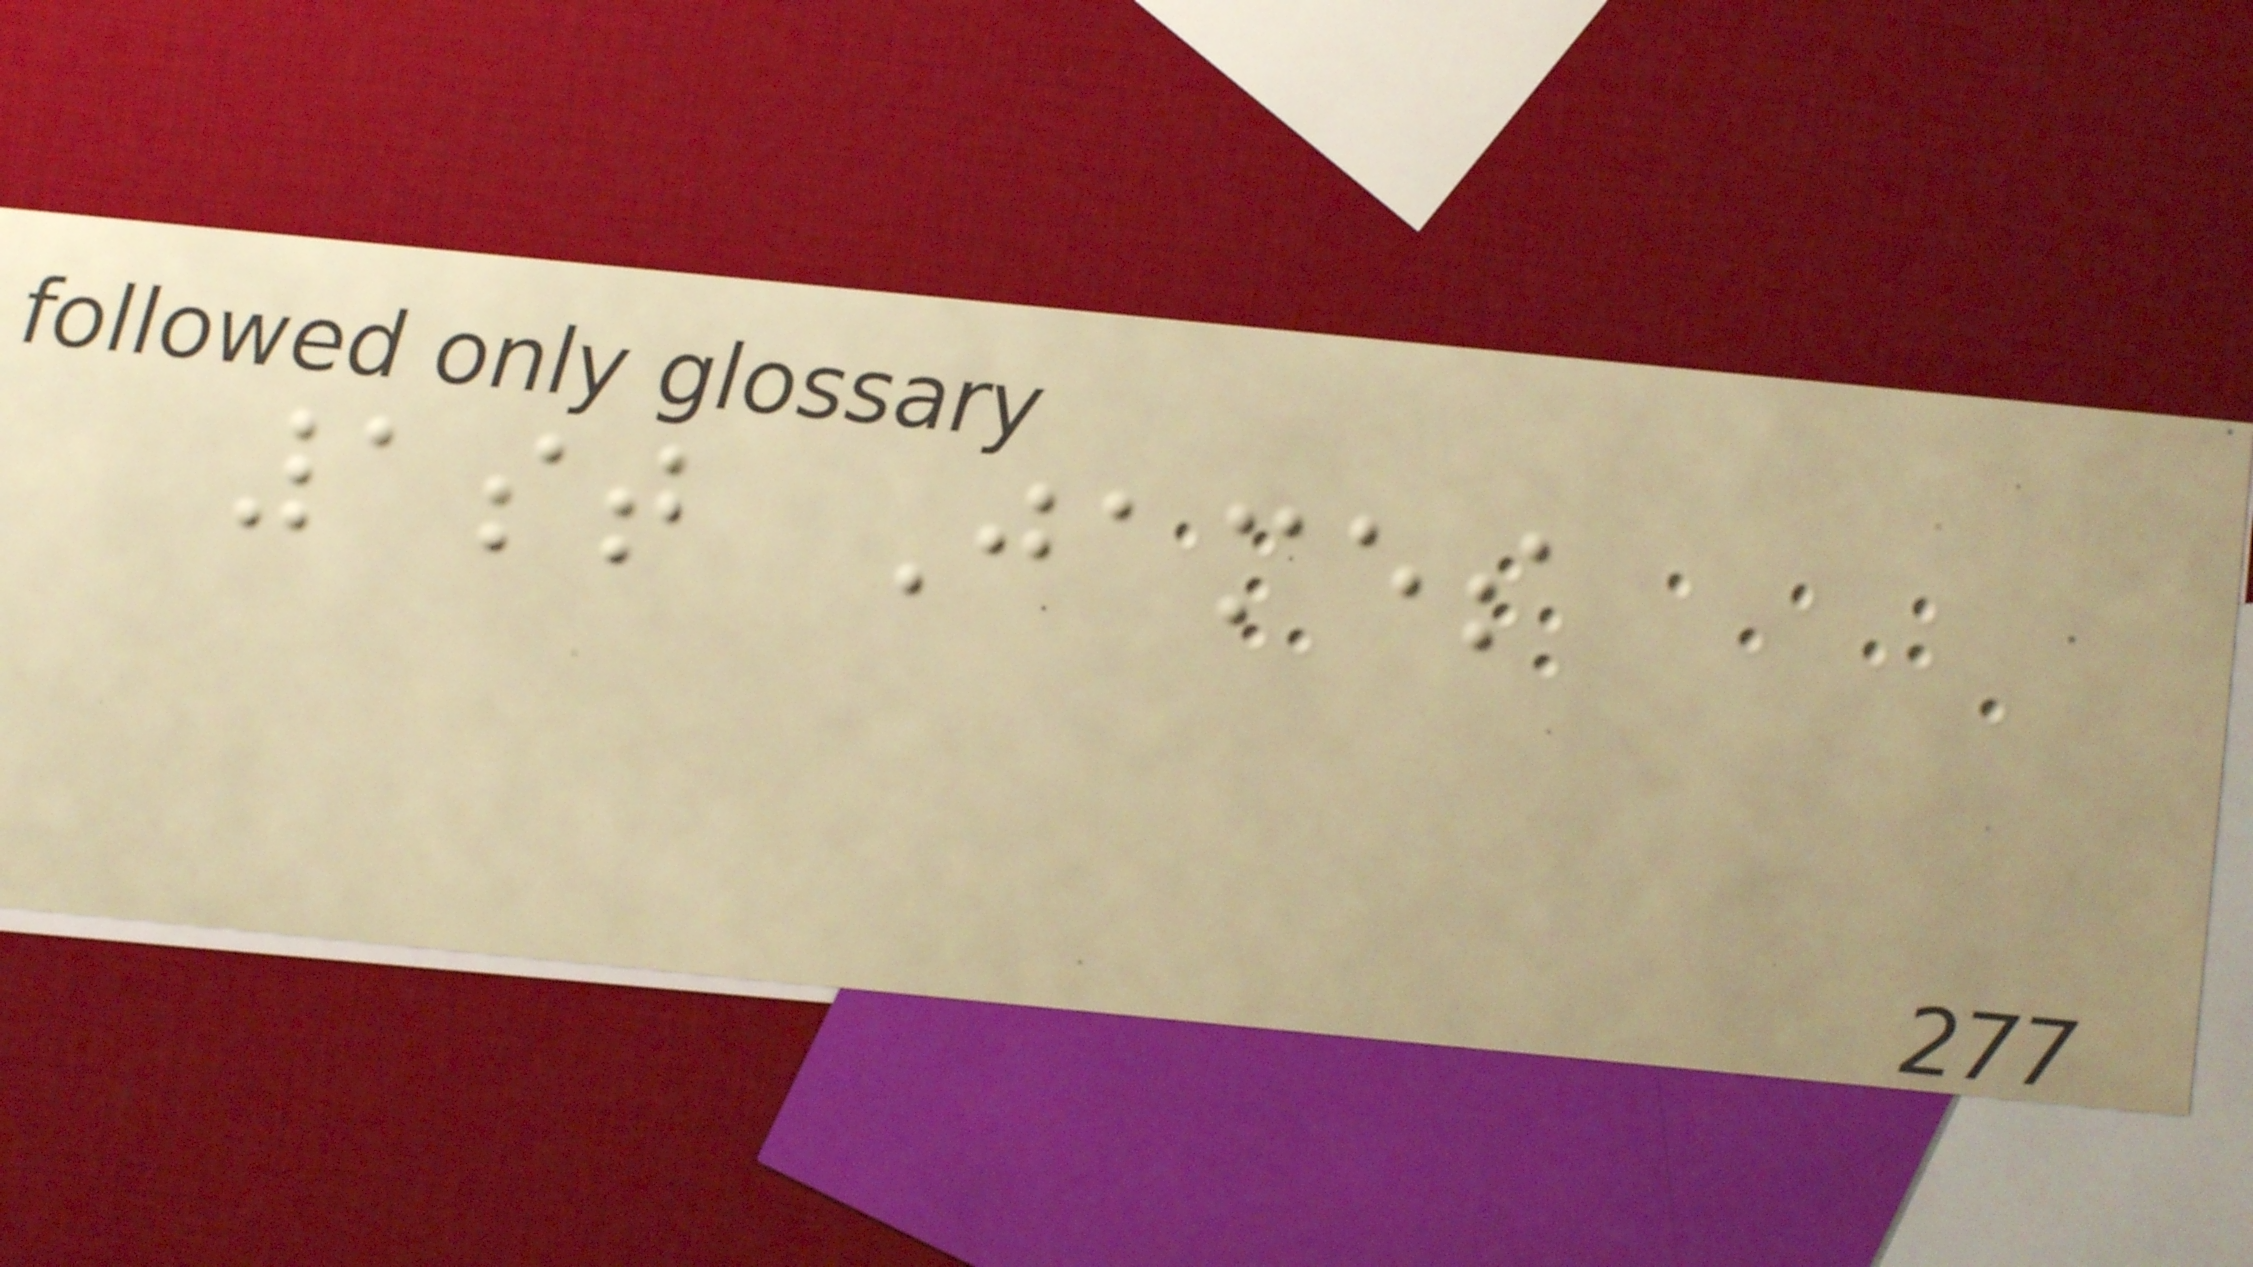1st James
